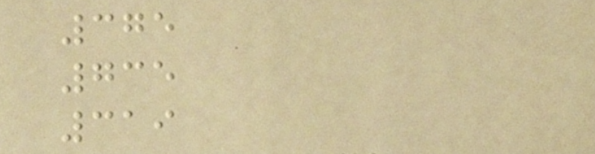375
735
319
